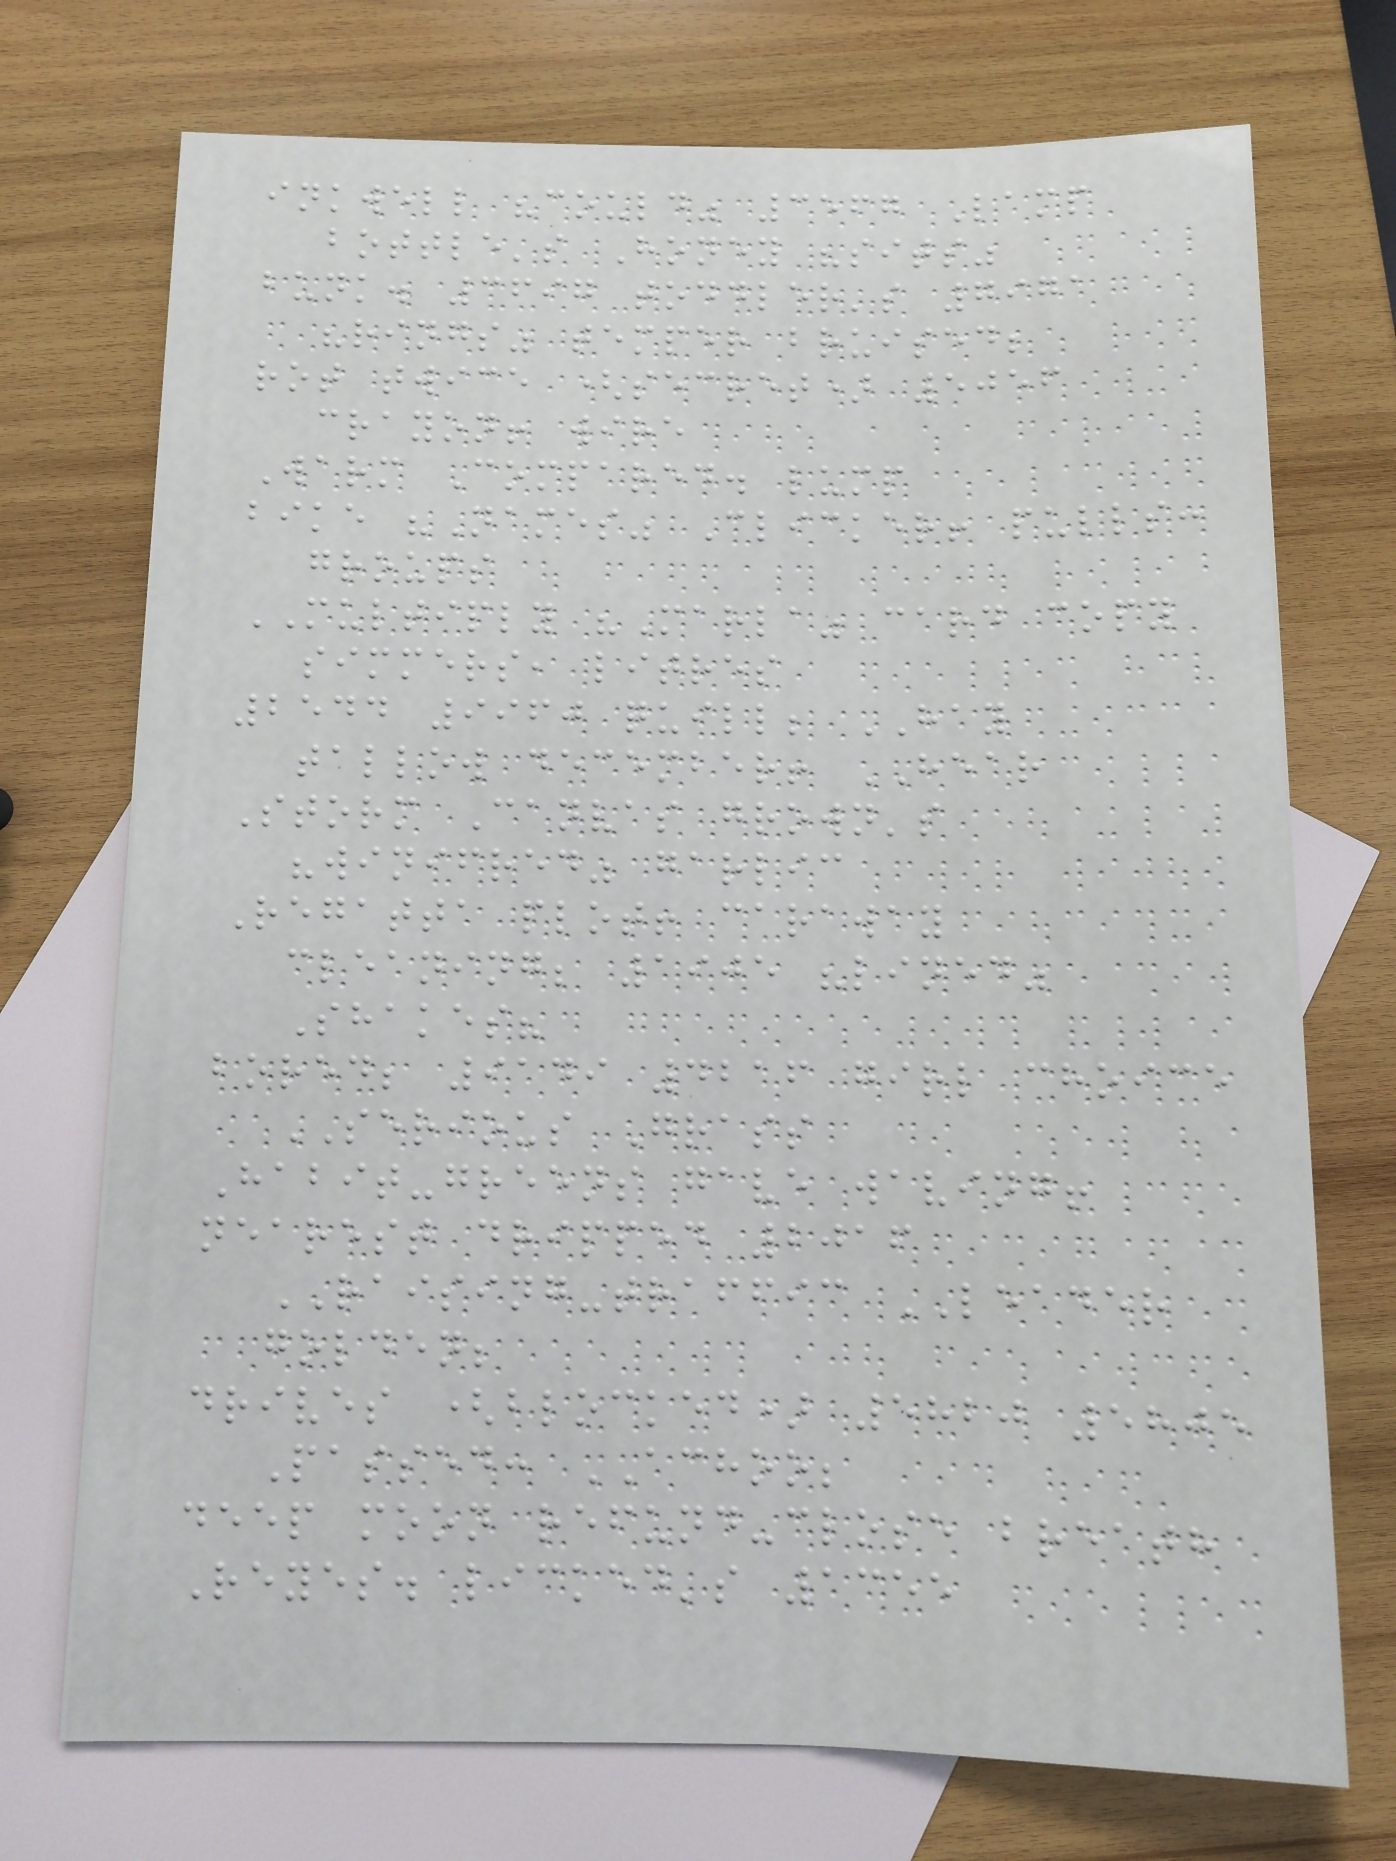inkwell "could" 3567 Lamp
bottle's Honey "sits"
bunk. 3697 toddler's 7971
"rings" temper bruised;
rot twice (secret) 5056
crayon! wire
Warm Compared. lump
bike "Names" Clicker! pulls:
groups
MULTIPLY "Marla" card copy
simmers, litres
2544 9960 quill; HAY
tallow december! HEAR
Storm Canvas grown's
"winifred" garlic
Regatta plot! caraway
cleaning; 1905 "lined"
Shakes?
bored; 9149 4216 girl choice
SERIOUS Grass
Habit-greens gave waving!
nearest dripped 2016
RAISING-traffic LEADER
golden;
drives (blocked) 5820 5805
Passed: ACHOO;
deep moon refund-close breath
Reyes. licked's 1355
